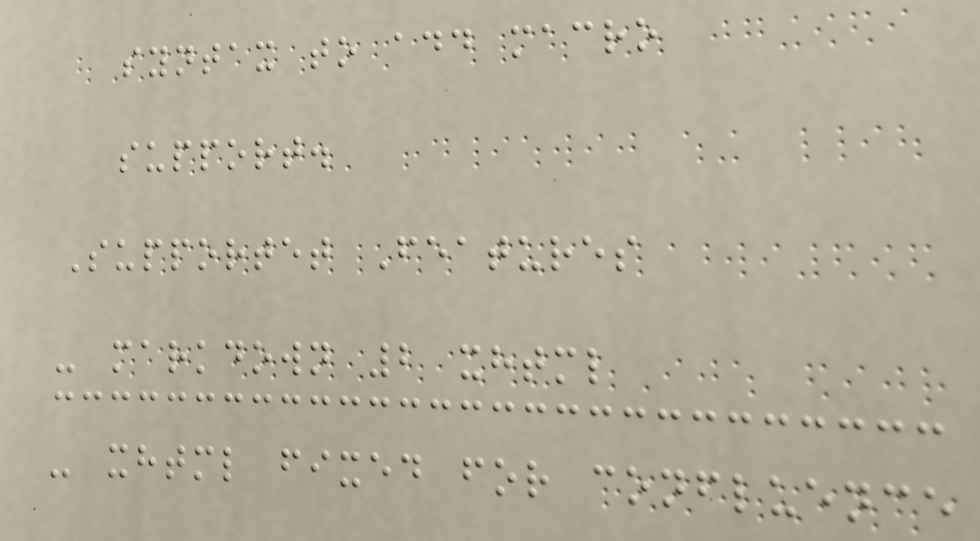syntax to add macro
support.
Supportet Features
- markdown 2 xhtml
- xhtml fixed for confluence
